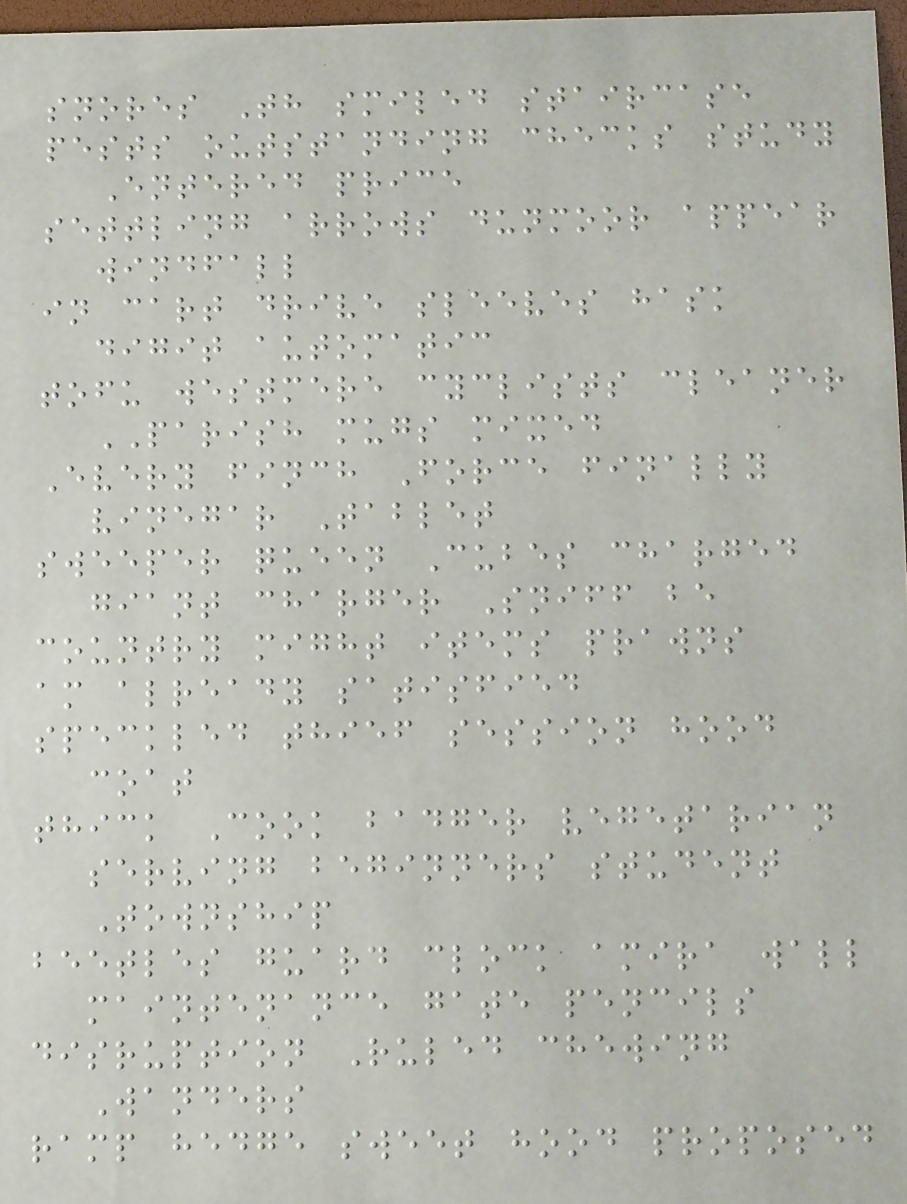snores Th smiled staircase
pests outstanding checks study
Entered price
settling arrows dunmoor appear
windfall
in cart drive sleeves hask
digit automatic
tofu westmere cyclists cleaner
PARISH mugs mixed
Every finch Force finally
vinegar Tablet
sweeper queen Cubes charged
giant charger Sniff be
country might items prawns
am already satisfied
speckled thief session hood
coat
thick Cook badger vegetarian
serving beginners student
Township
beetles guard clock amira wall
maintenance gate pencils
disruption Ruled chewing
Wanders
ramp hedge sweet hood proposed
